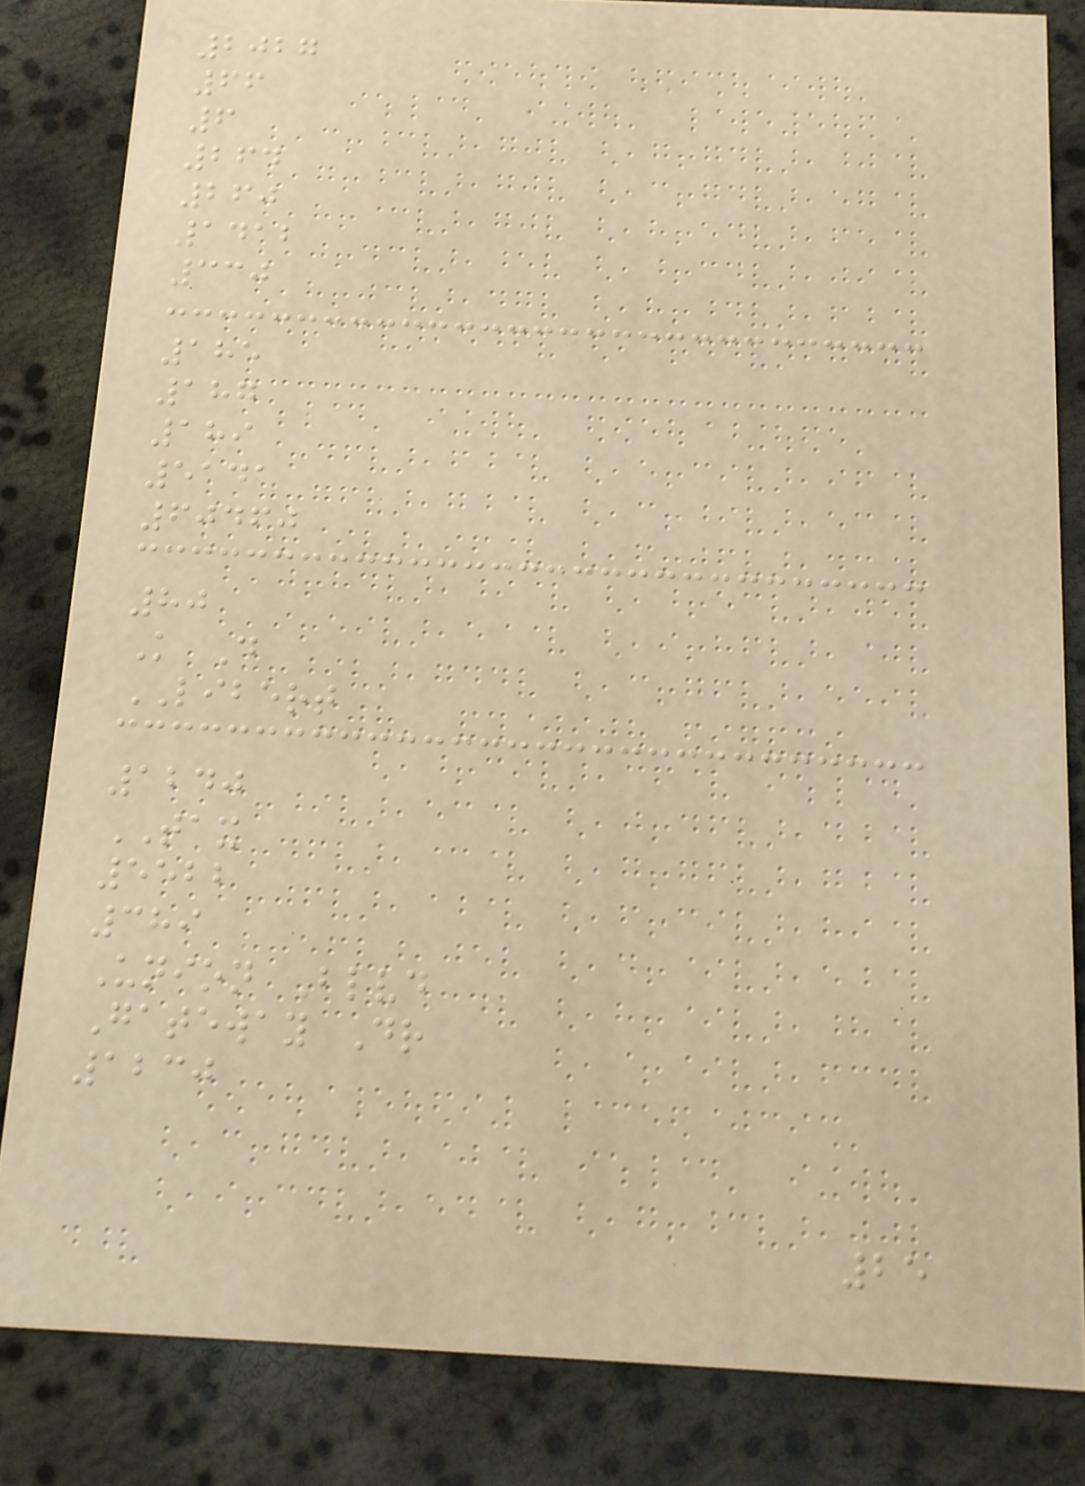2027
66
6
264
260
1412
330
185
187
189
5141
60460
80
K D
LIBERT
1240
TAX
5522
389
Union Blvd
Gateway Dr
1230
25
